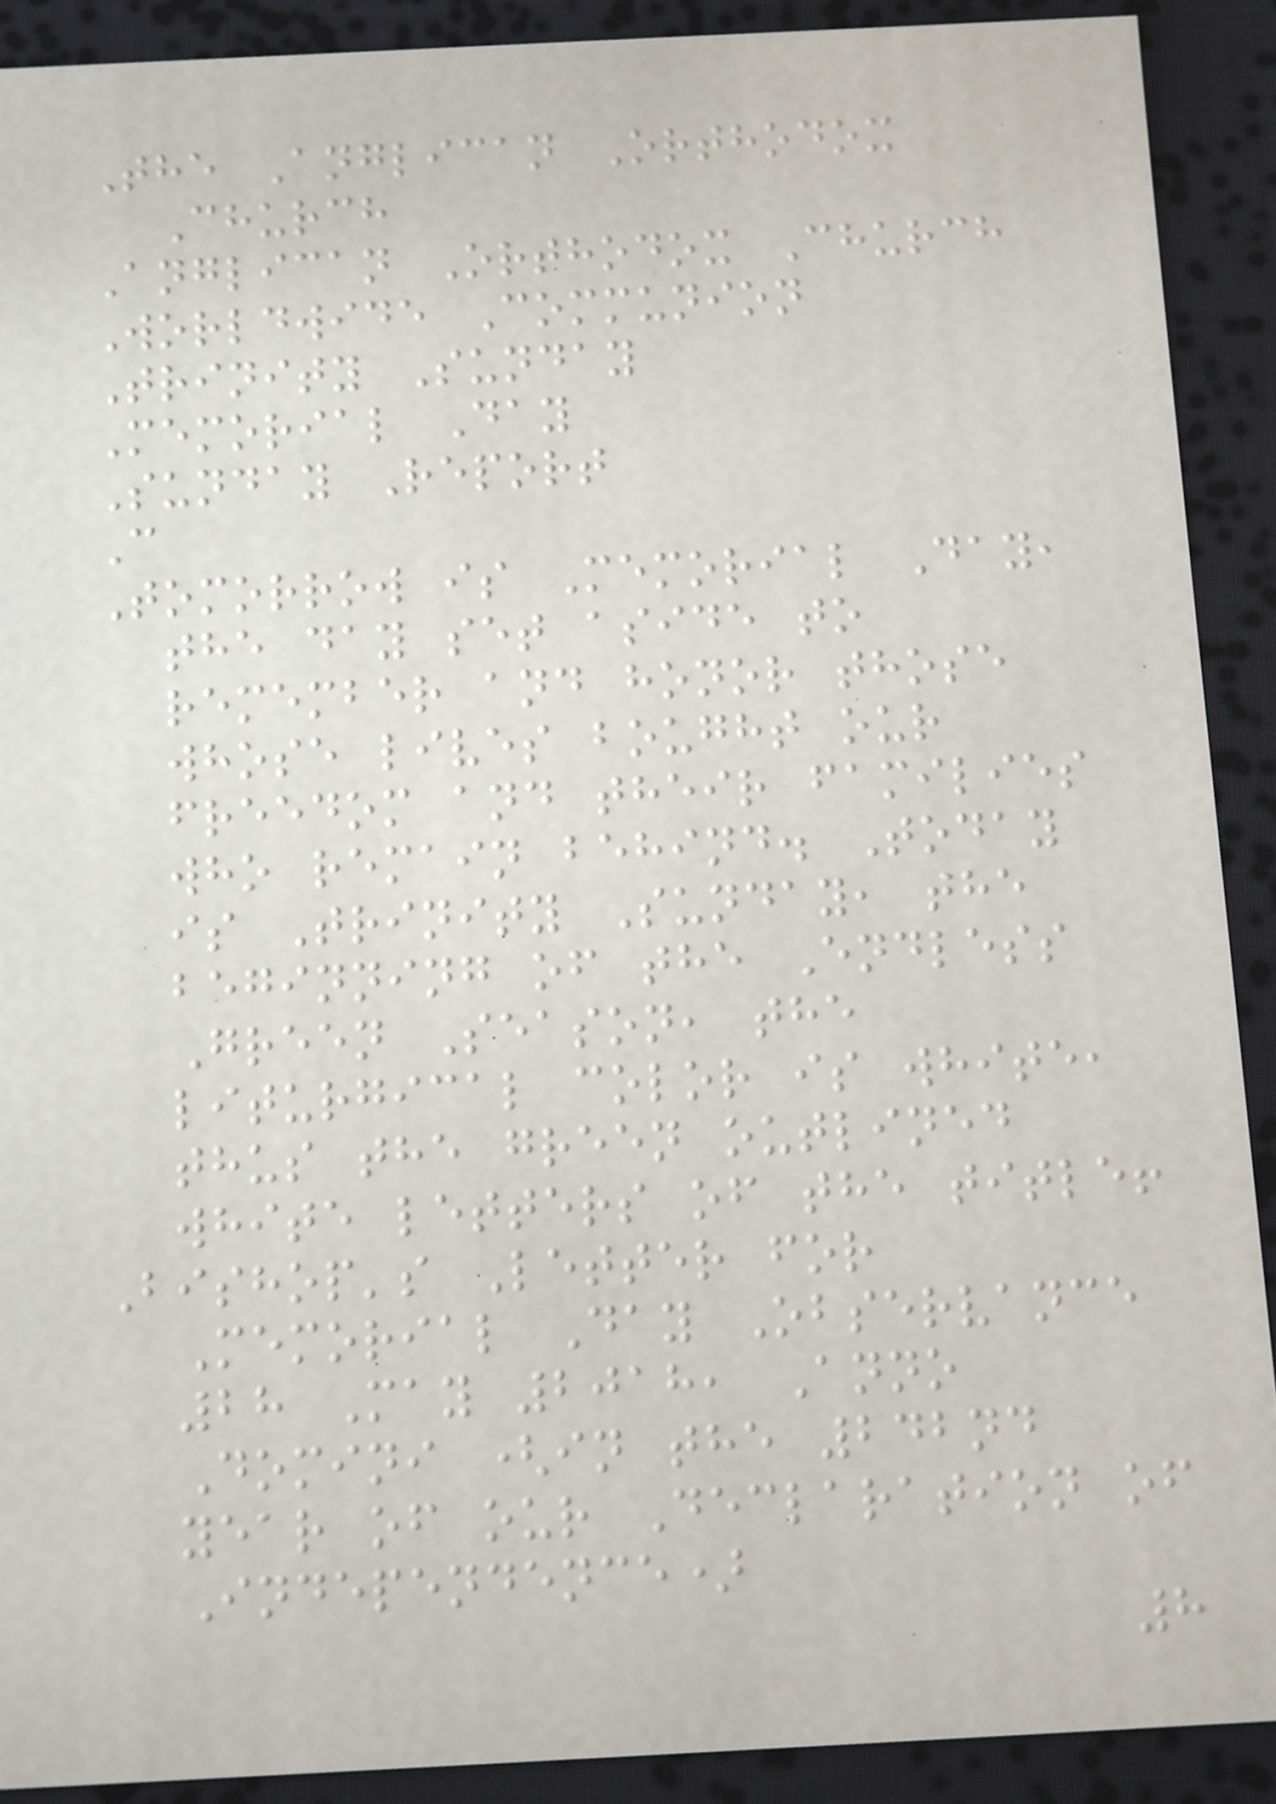The Anglican Orthodox
Church
Anglican Orthodox Church
Worldwide Communion
Trinity Sunday
Memorial Day
Sunday Report
C
Tomorrow is Memorial Day,
the day set aside to
remember and honor those
whose lives bought our
freedom and their families
who remain behind. Today
is Trinity Sunday, the
beginning of the Endless
Green Season, the
liturgical color is white,
thus the green outlined
white letters of the title!
Bishop's Letter for
Memorial Day Observance
28 May 2018, Anno
Domini (in the 242nd
year of our Declaration of
Independence)
8
